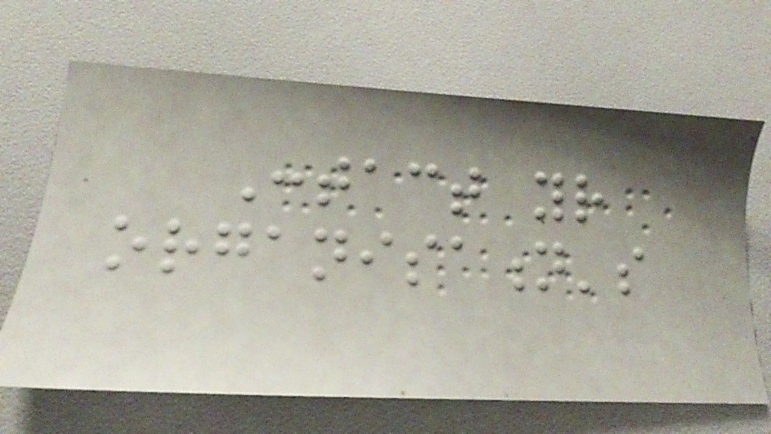Contact your
organisation's
